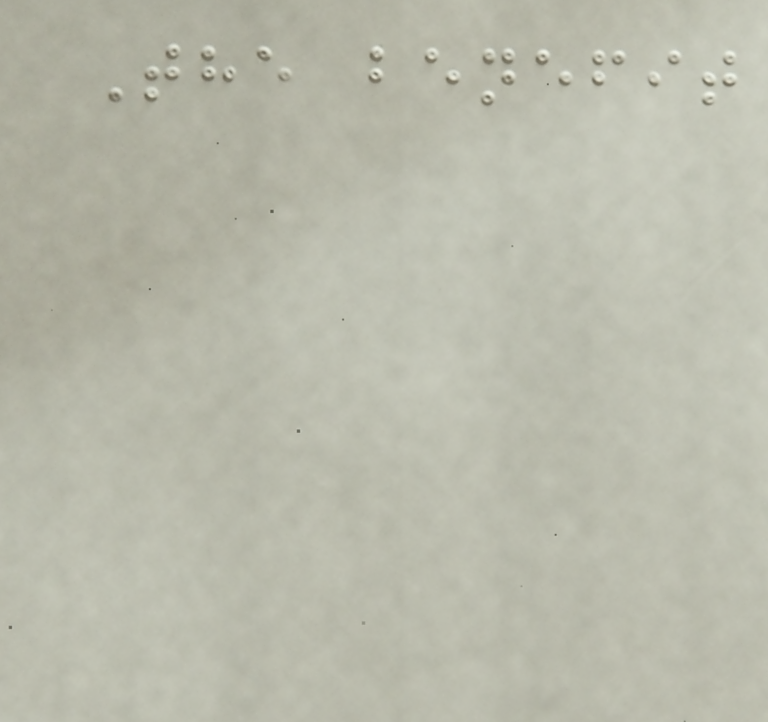The benefit
